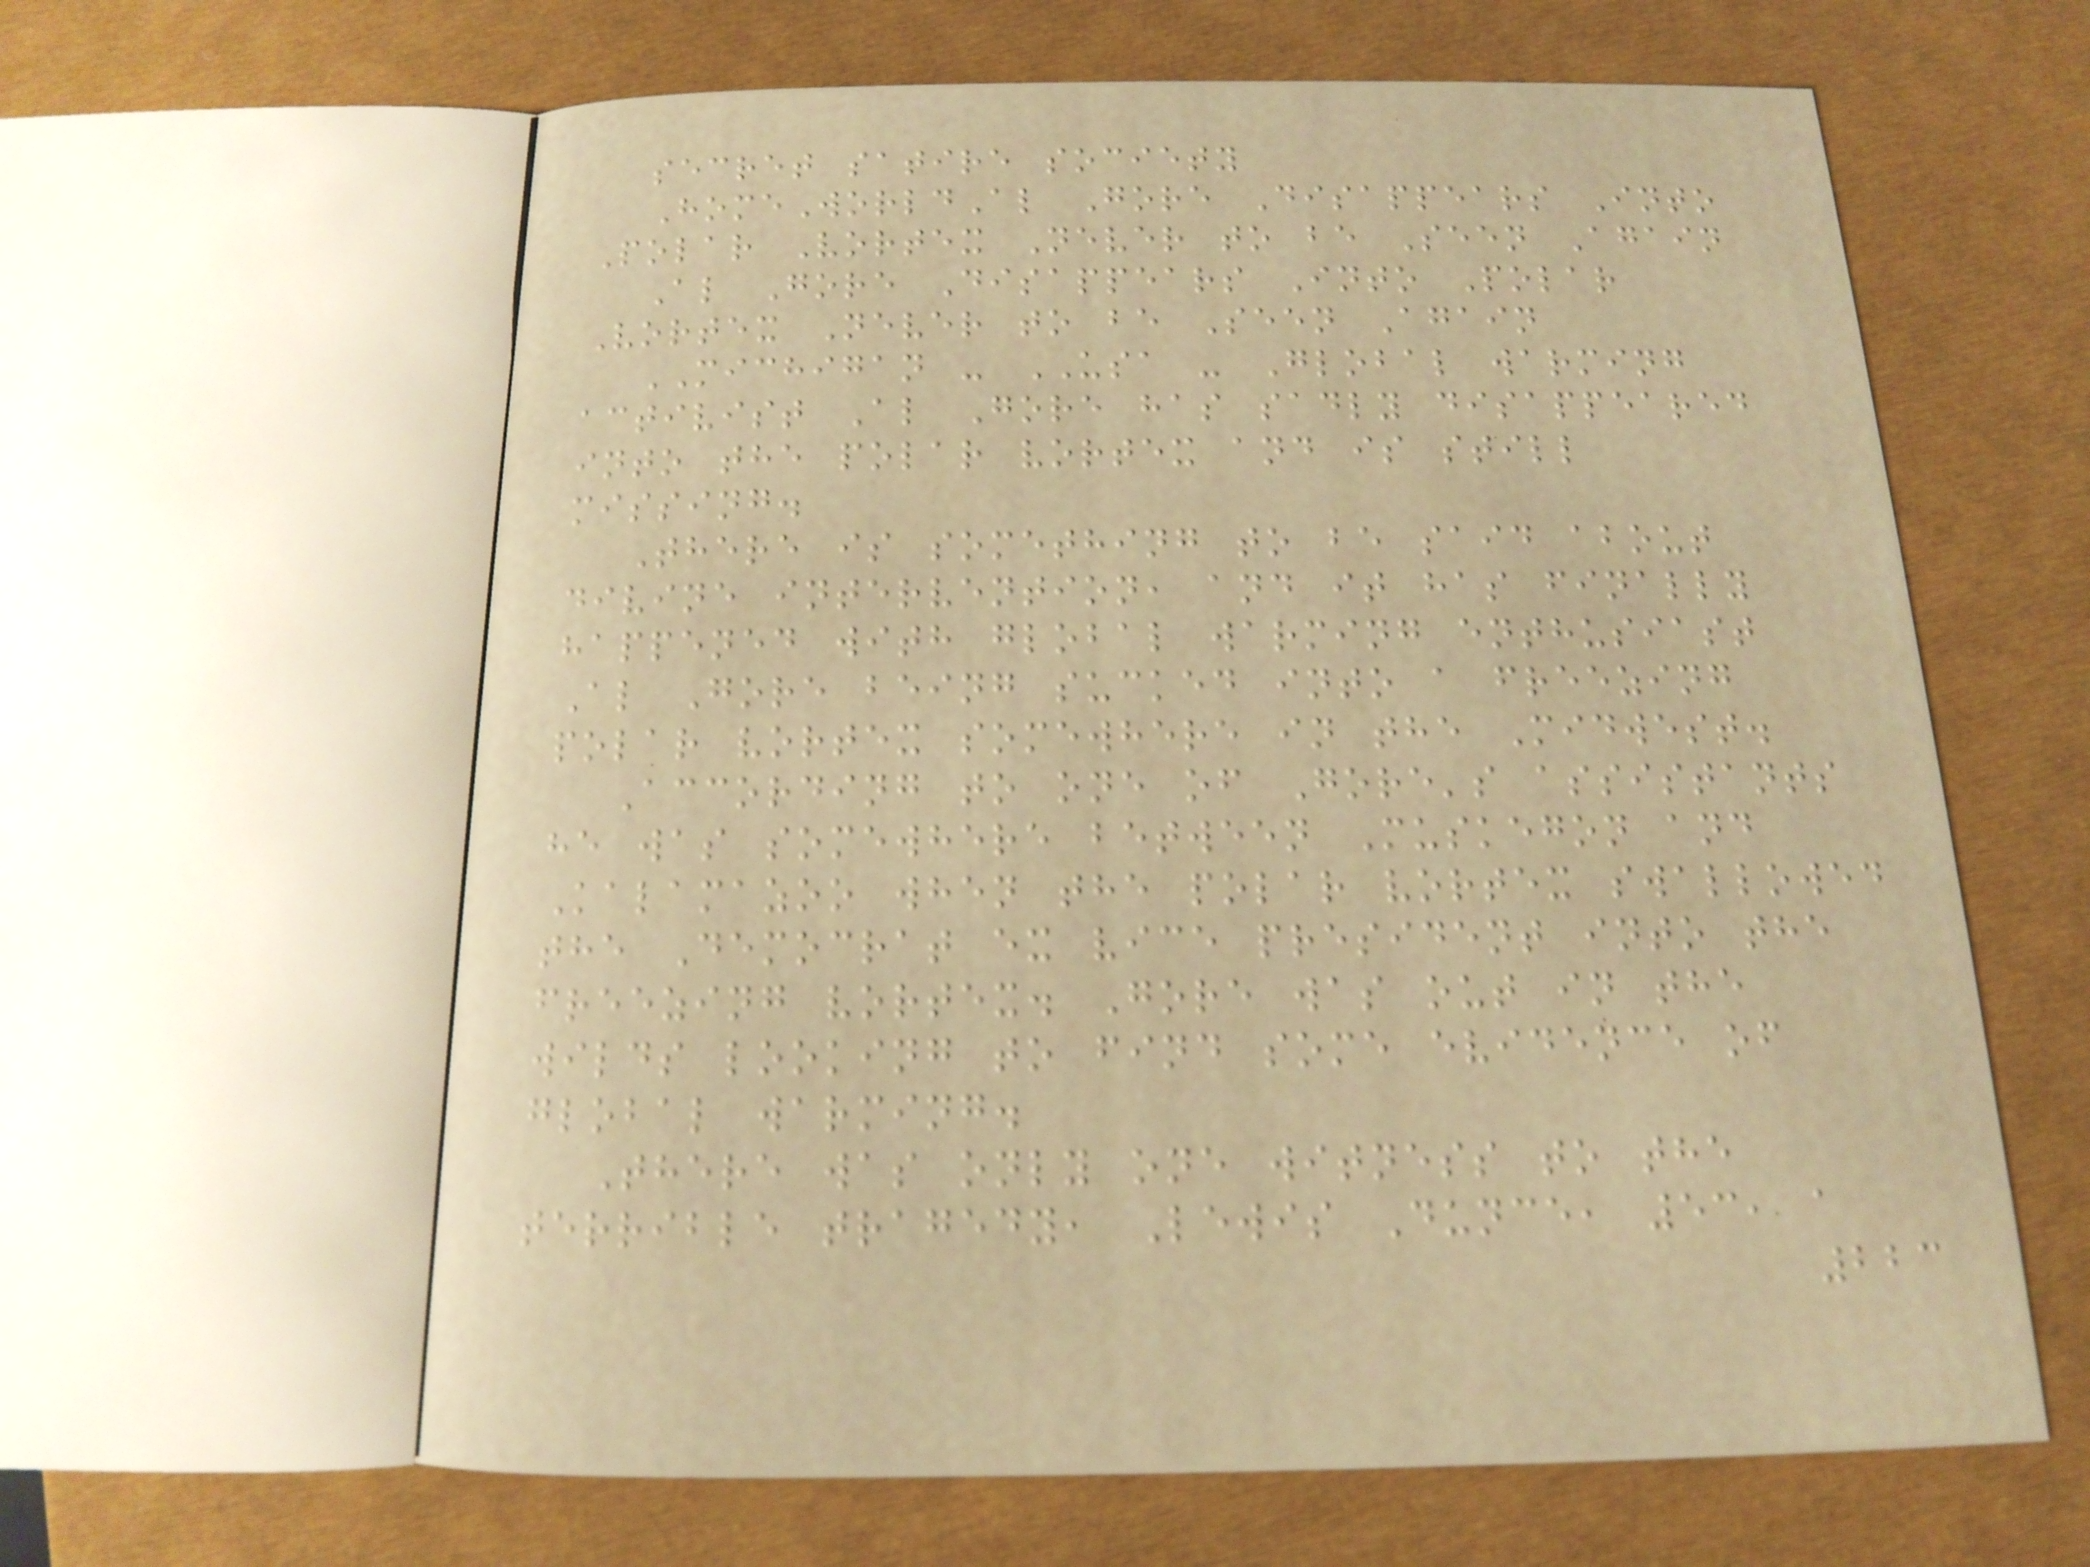secret satire society
HomeWorldAl Gore Disappears Into
Polar Vortex Never to be Seen Again
Al Gore Disappears Into Polar
Vortex Never to be Seen Again
MICHIGAN - USA - Global warming
activist Al Gore has sadly disappeared
into the polar vortex and is still
missing.
There is something to be said about
divine intervention, and it has finally
happened with global warming enthusiast
Al Gore being sucked into a freezing
polar vortex somewhere in the Midwest.
According to one of Gore's assistants
he was somewhere between Muskegon and
Kalamazoo when the polar vortex swallowed
the Democrat ex vice president into the
freezing vortex. Gore was out in the
wilds looking to find some evidence of
global warming.
There was only one witness to the
terrible tragedy, Lewis Dunce, 53, a
223
